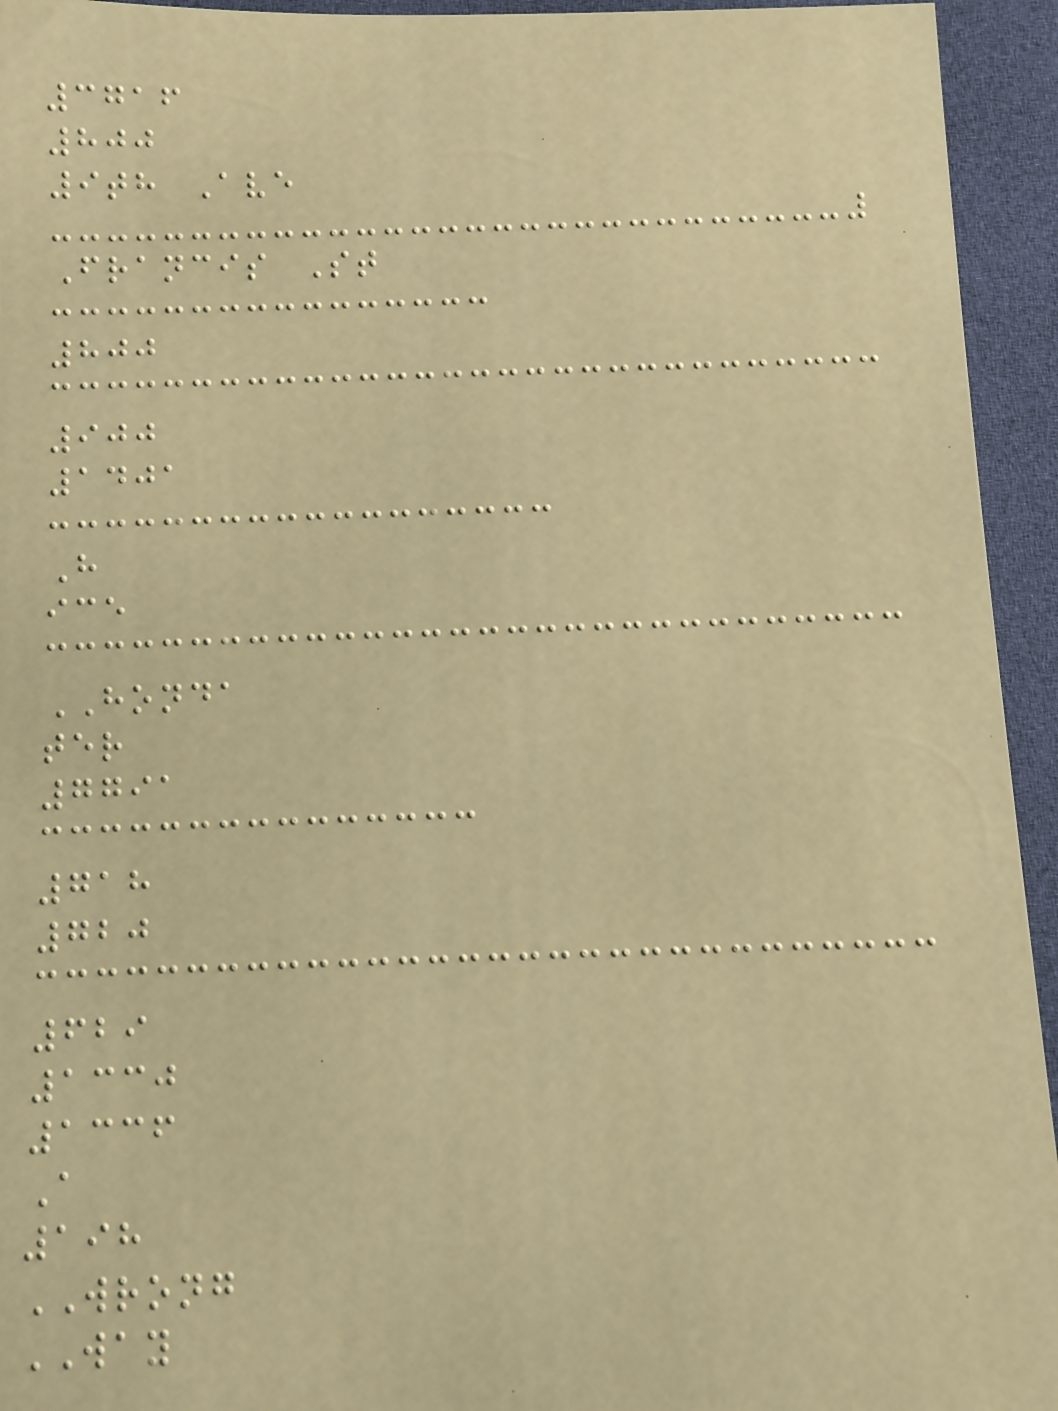3716
800
9th Ave
Francis St
800
900
1401
H
ice
HONDA
ter
7791
718
720
629
1330
1336
A
198
WRONG
WAY
